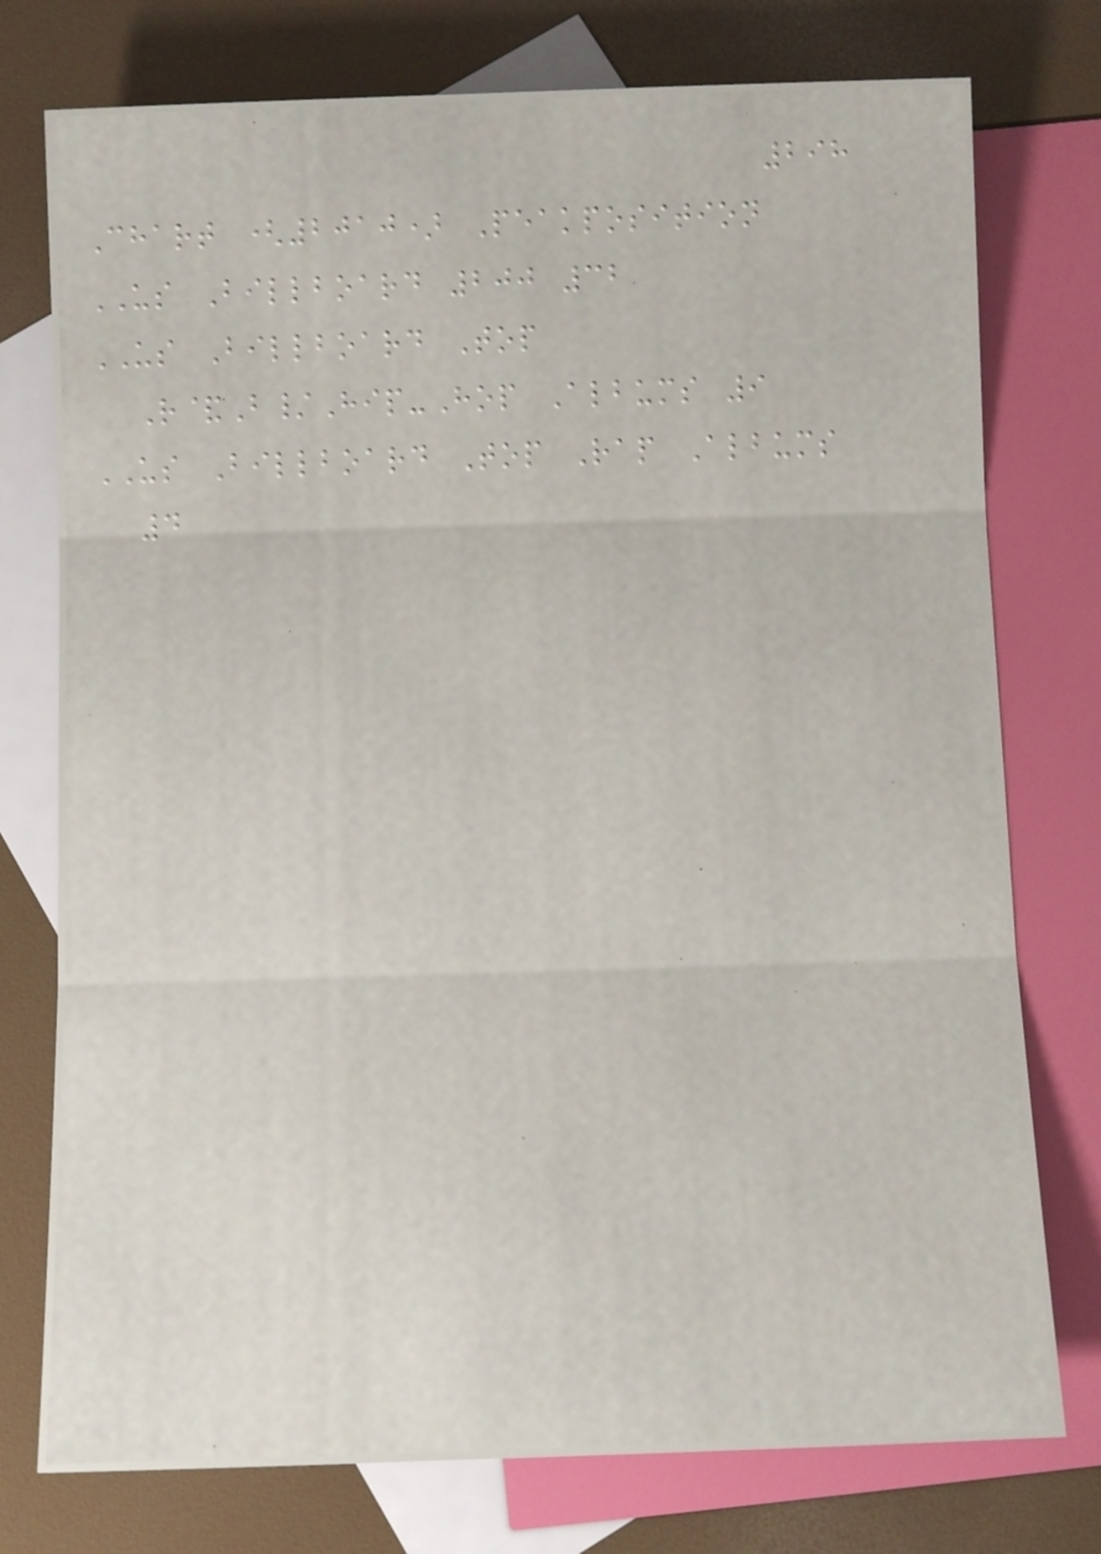298
Chart (2010) Peakposition
US Billboard 200 32
US Billboard Top
R&B/Hip-Hop Albums 9
US Billboard Top Rap Albums
4
